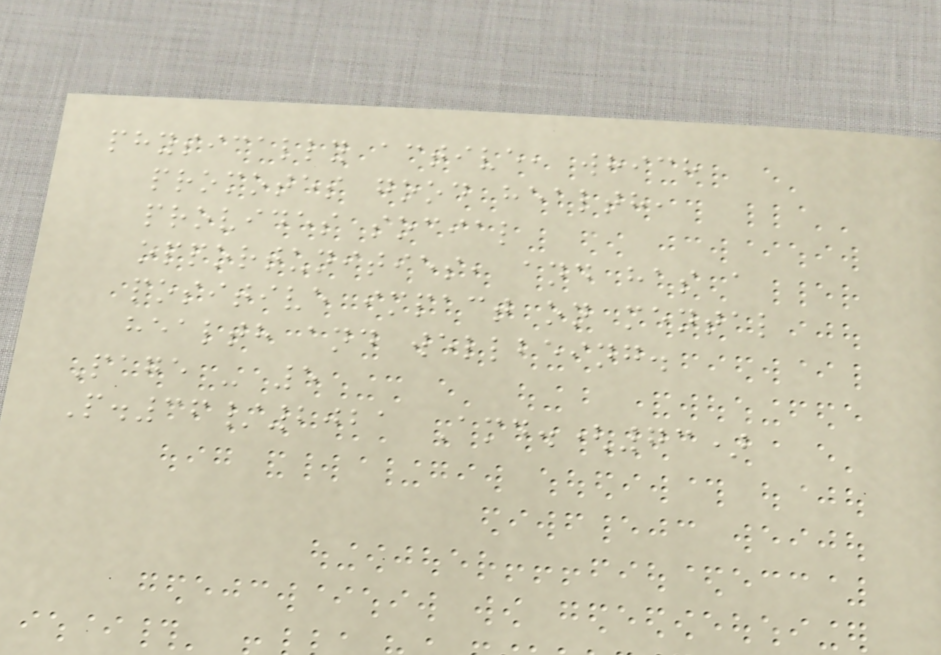physically active, which
promotes good health,
provides social
opportunities, and has a
positive impact on mental
health and wellbeing.
Page - 5
P.36/2021 Amd.(73)
